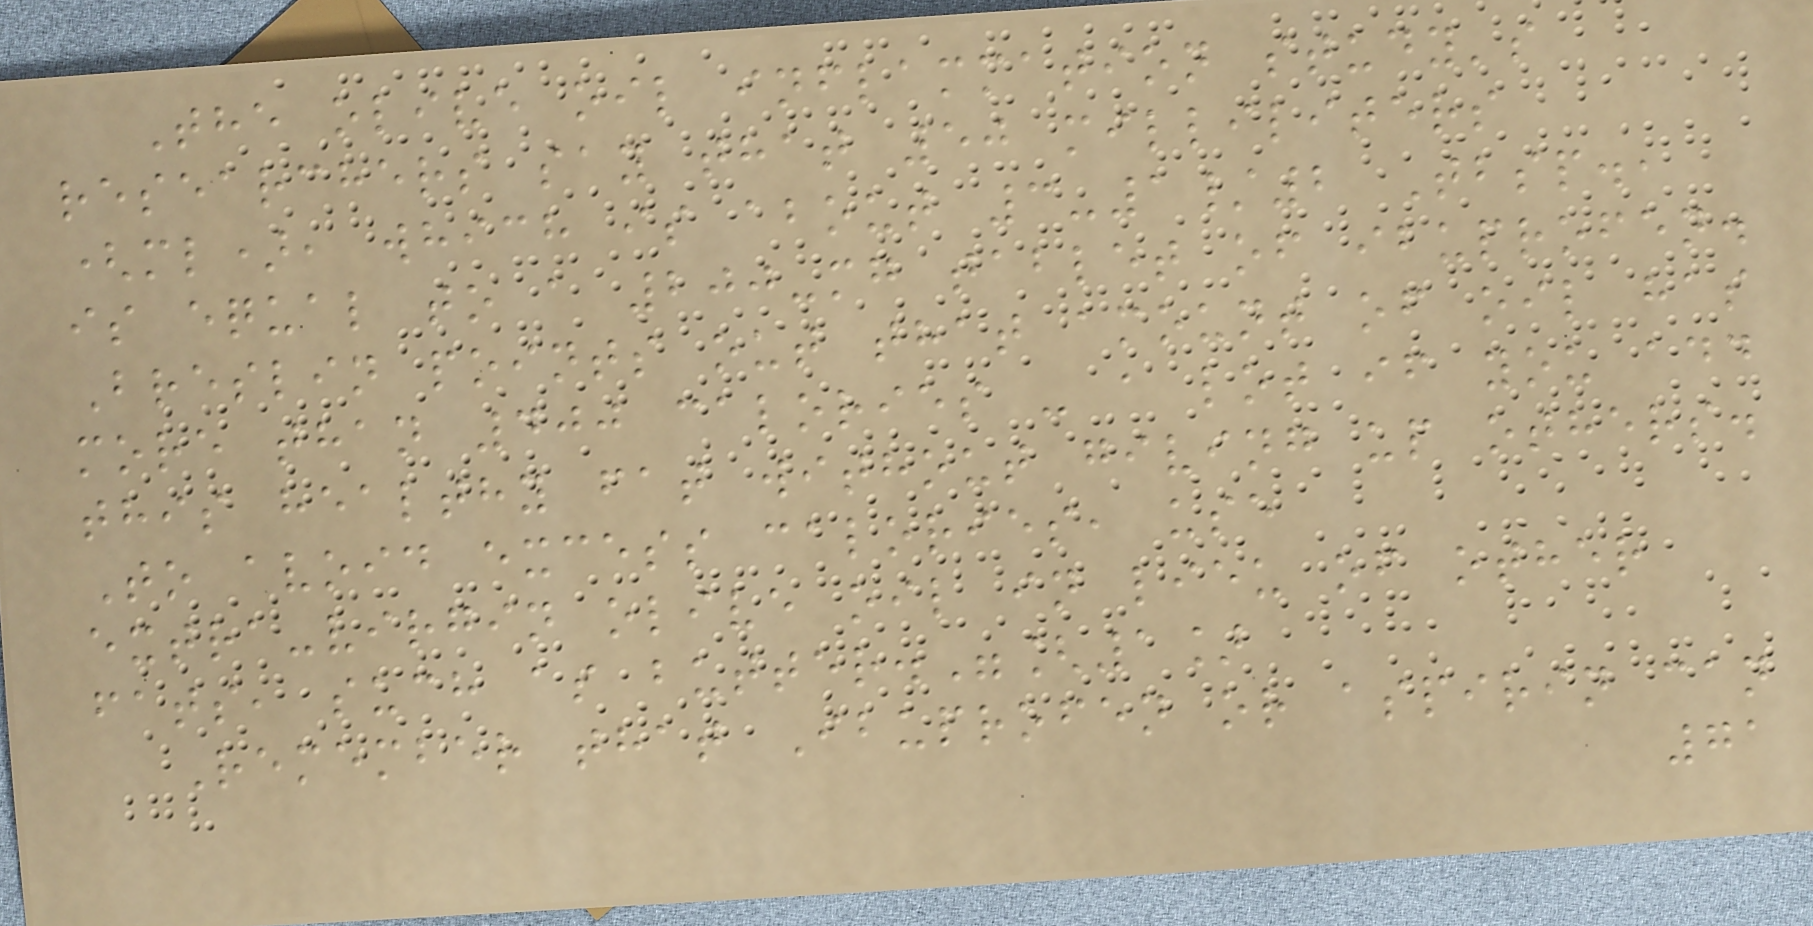The olive oil inflammation study's
researchers say that 50 milliliters
(ml), which is about 3-1/2 Tbsp.,
is equal to a 200-mg tablet of ibuprofen.
Breslin points out that amount of oil has
more than 400 calories - a lot if you add
this healthy fat without giving up others.
To avoid excess calories, use
extra-virgin olive oil in lieu of other
fats, such as butter."[1]
Remember that Ibuprofen or aspirin can
71
